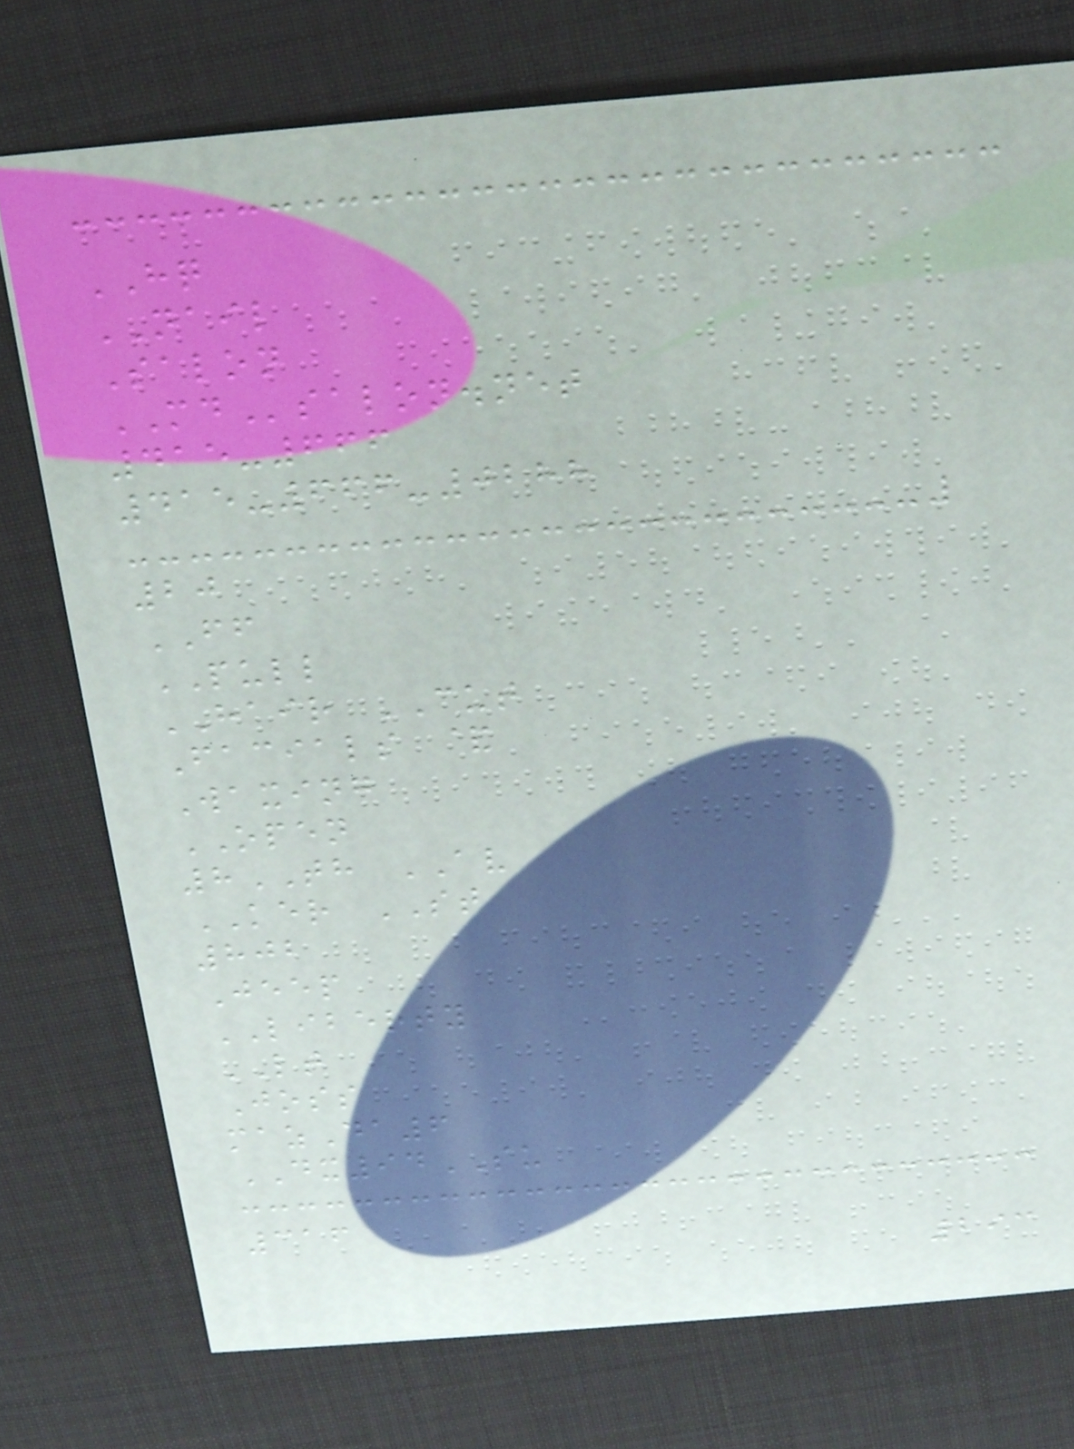HQ
NAIL
Salon
MDsalon.net
415-666
415-666-0288
20
FF
PULL
HAIR CUT
Facials &
Waxing
OPEN
8TH AV
KER ST
802
Jeep
LIBERTY
LT
Joss
mazDa6
DX94SU
316
293
